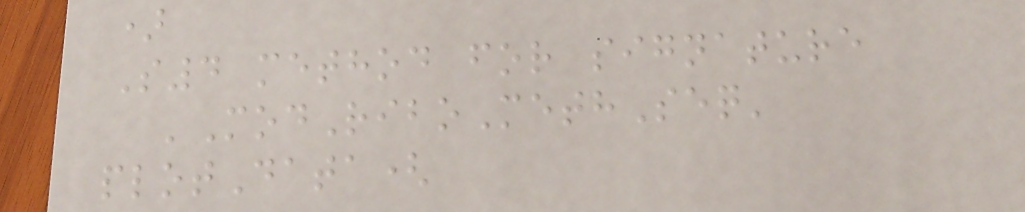)
S4 method for signature
'ModRiboMethSeq'
plotData(
